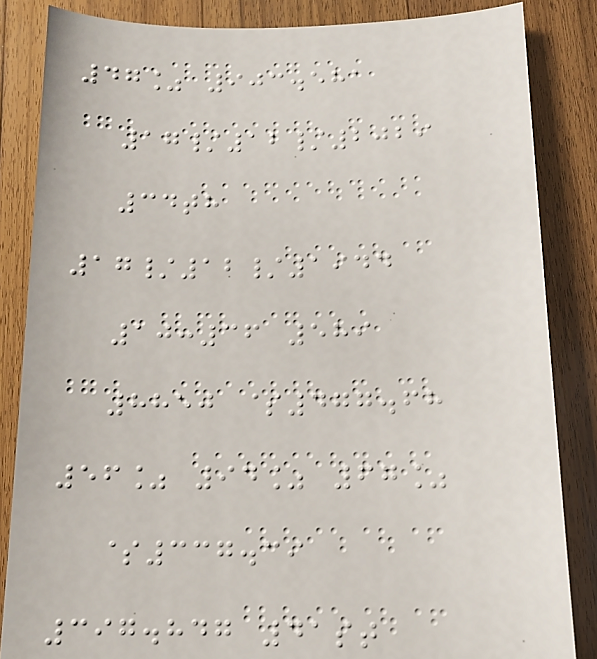47% 903.581
17/12/2029
34th
17/12/1944
10:36 589
8850 $477.68
56% 94% 67%
$337.39
397.847 41st
